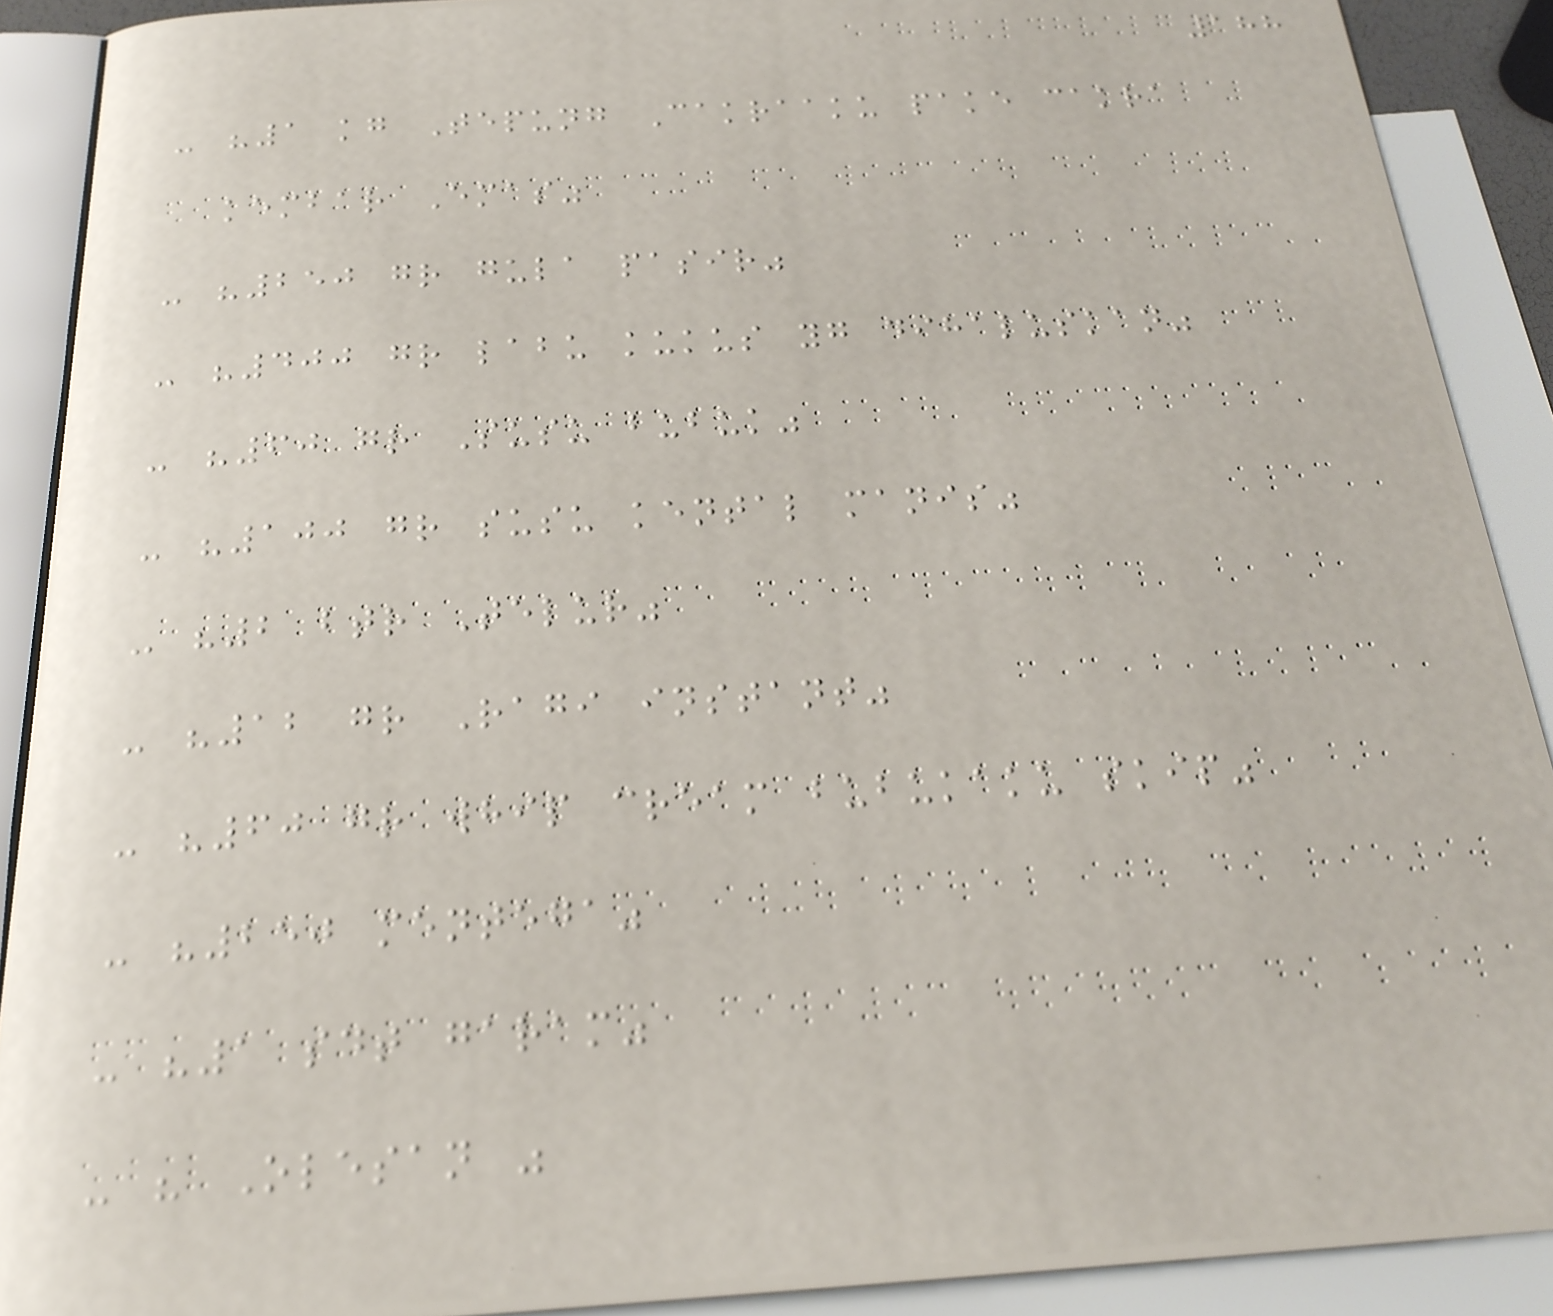188
- "1 kg Tepung Cakraaku pake cakra
kembar Emas"
- "250 gr gula pasir"
- "400 gr labu kukus yg dihaluskan"
- "60 gr Susu bubuk"
- "100 gr susu kental manis"
- "2 btr Telur"
- "12 gr Ragi instant"
- "60 gr whip cream bubukaku skip"
- "250 mentega"
- "1 sdt garam"
- " Olesan "
